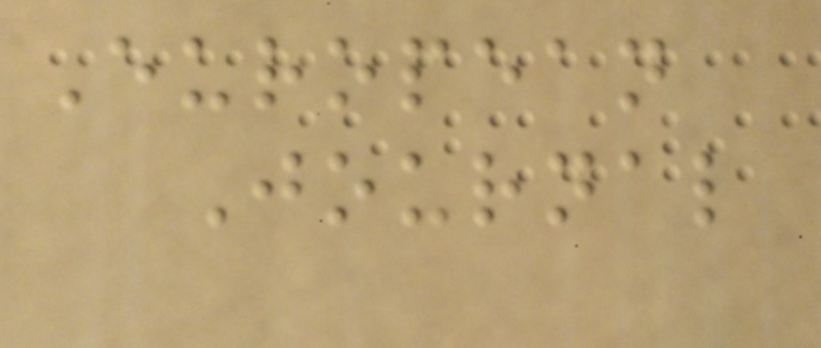European
Journal
